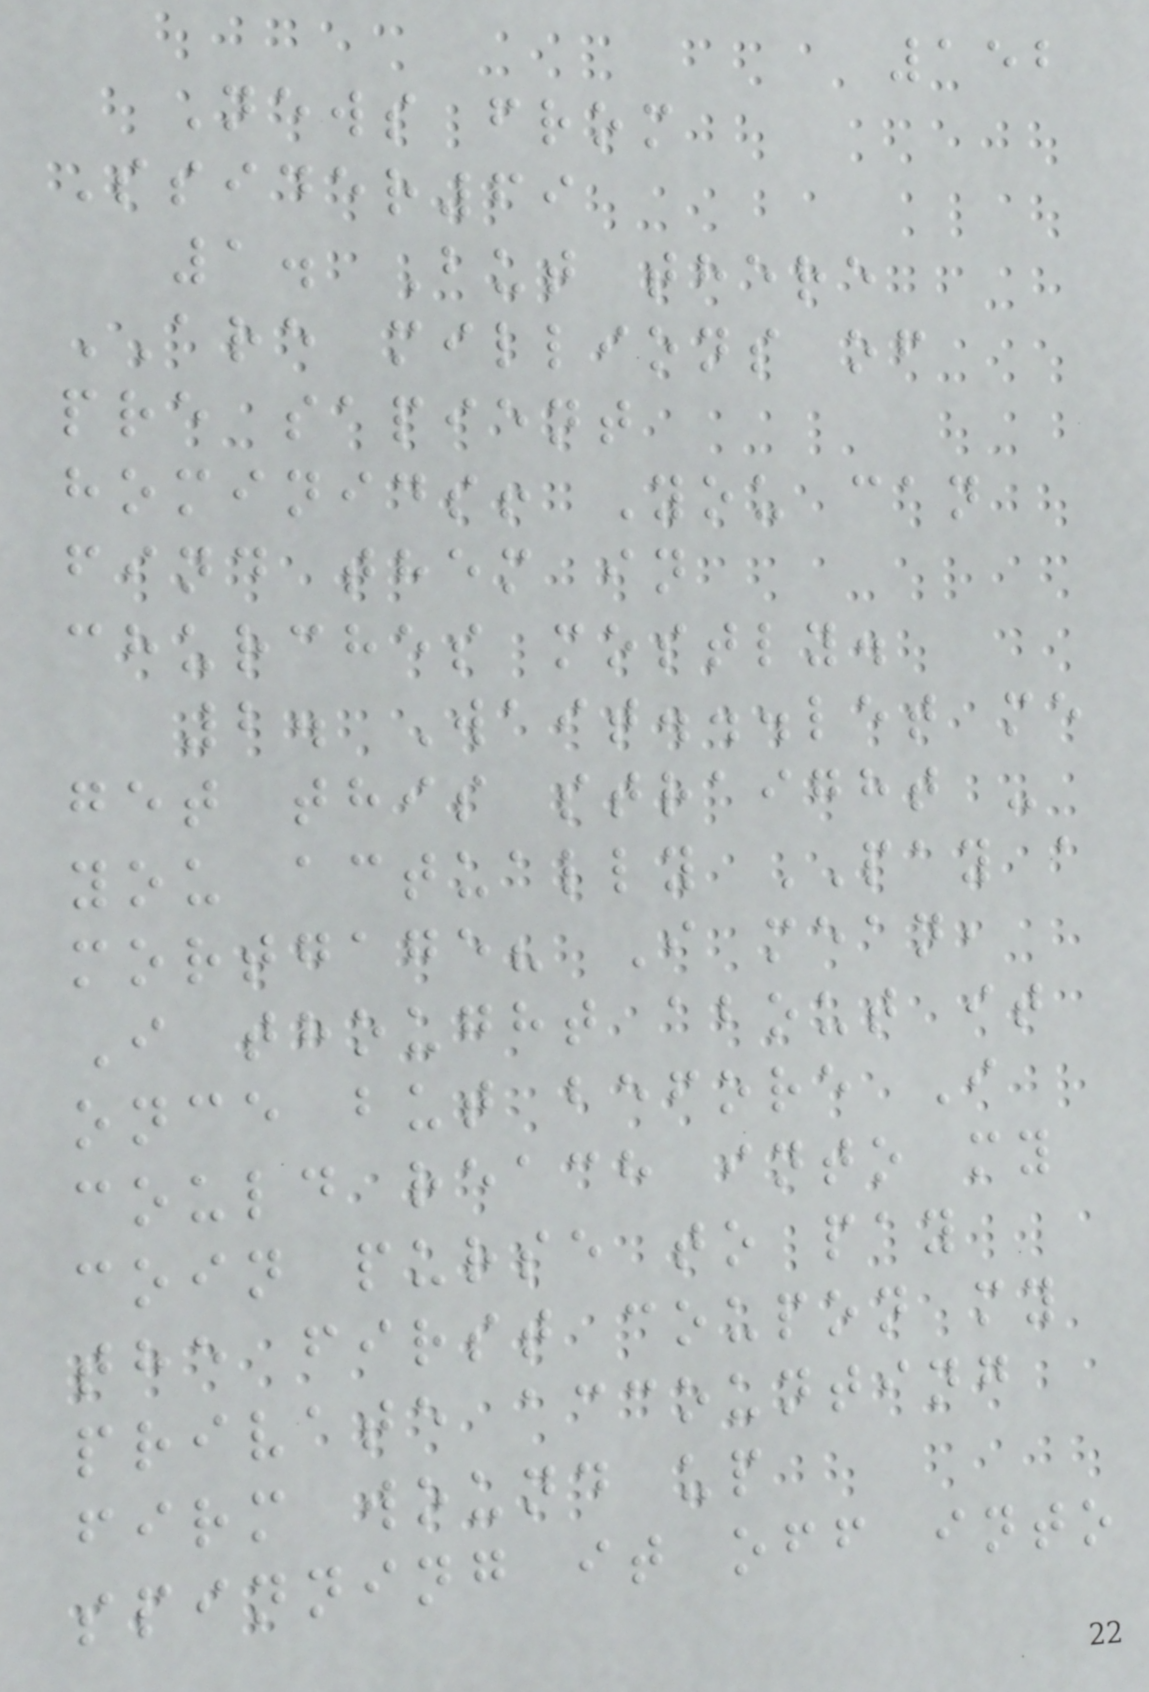152
News from
Ssider69
1. But there
ARE millions of
pre sapient
hominids! You can
find them in
churches mostly.
2. Wait...let me
get this straight -
you actually PAY a
mortgage? I mean,
I thought about it
once but before I
could reach into my
coin purse to pay
the first coupon my
private accounting
firm wound up
spinning it off into
